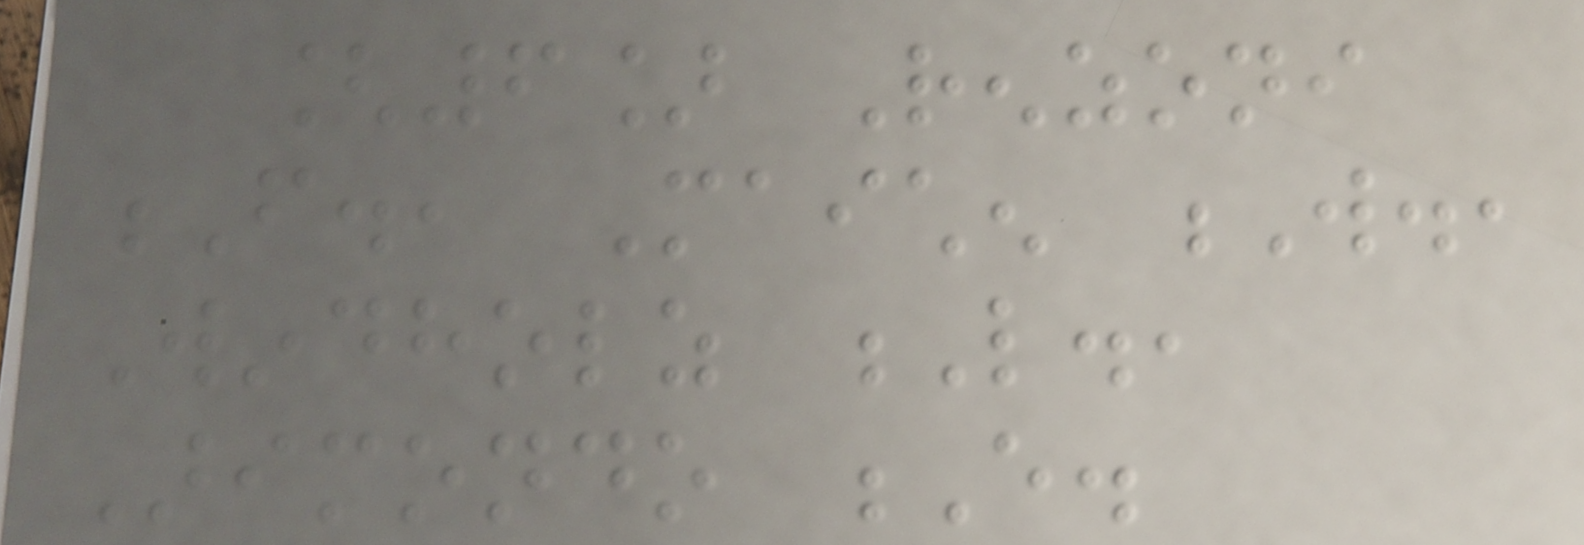[6] Renzoni
F., Maichen W.,
Windholz L.,
Arimondo E.
